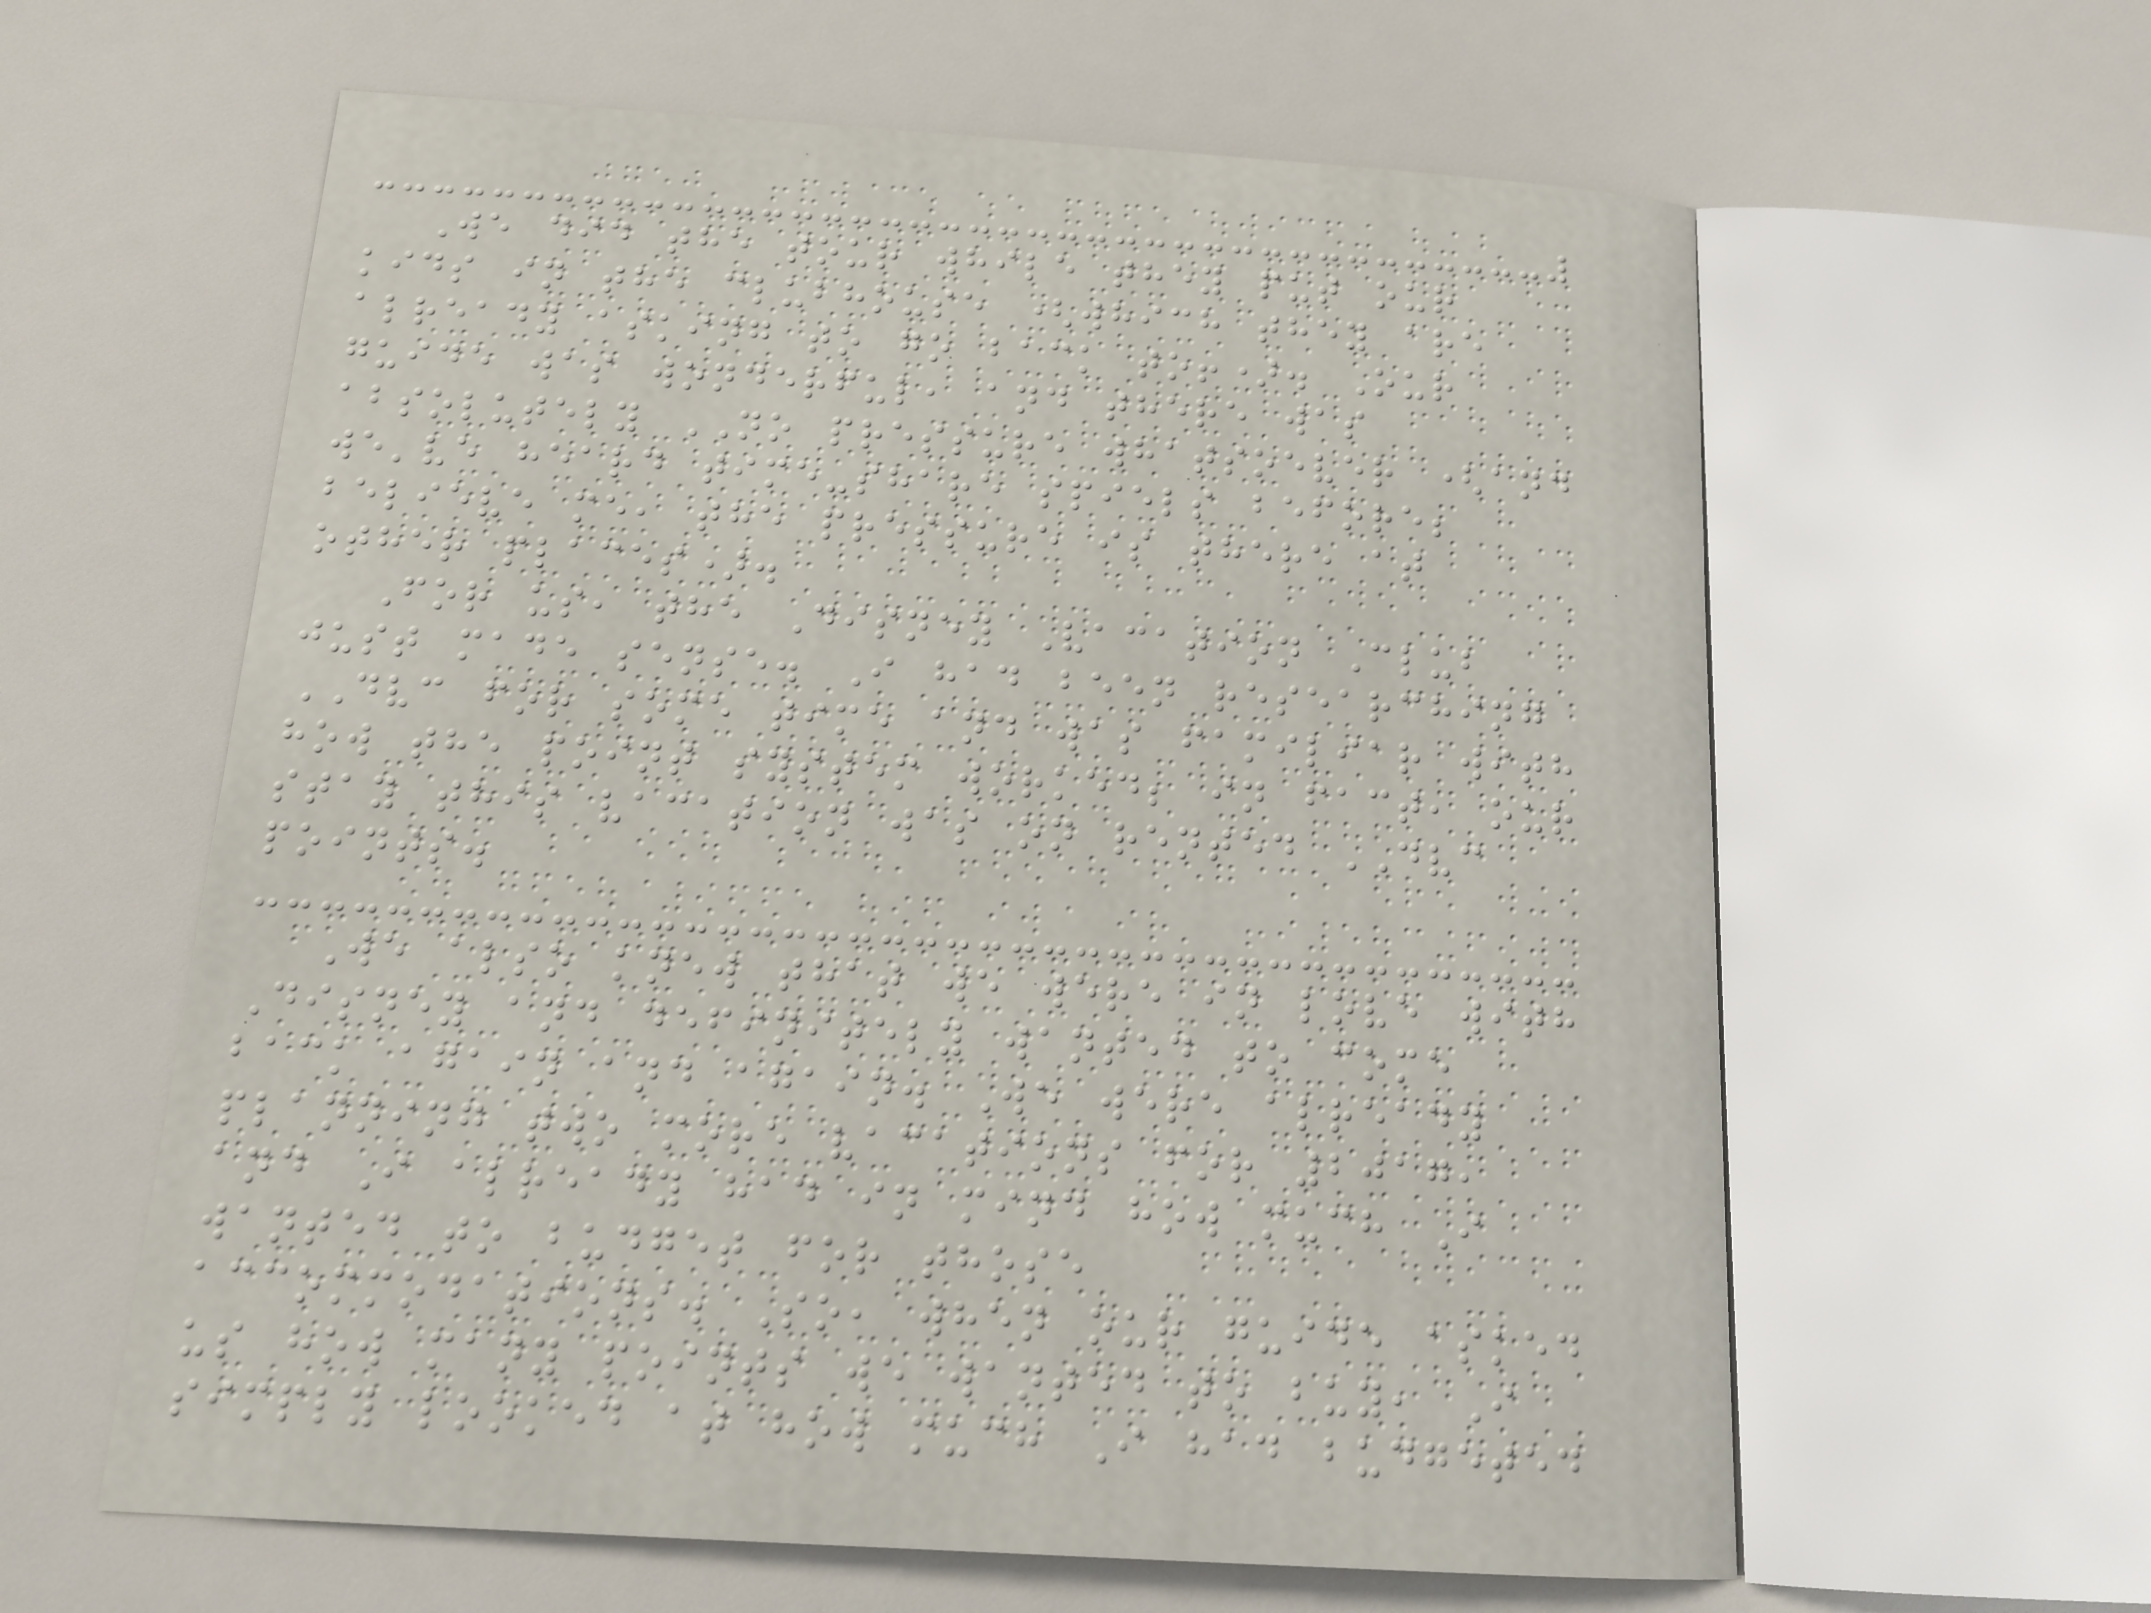We did the tour while they put our
kids in the clubhouse (which they are
already asking to go back to!). Our
guide was wonderful, and there was
absolutely NO pressure whatsoever (and
we've heard time-share spiels before;
believe me, the pressure is there at
other places).
For us, the Disney Vacation Club
just made sense. I had been researching
DVC for some time and was familiar with
how the point system worked; in fact, our
stay this vacation was on rented DVC
points.
We also knew that we were in love with
Disney and definitely wanted to come
back again and again. We were already
planning two more vacations for 2017,
and I already had in mind how much I
wanted to budget for those
accommodations. So, when our guide asked
us how many points we wanted to buy, I
simply looked at how much I had budgeted
